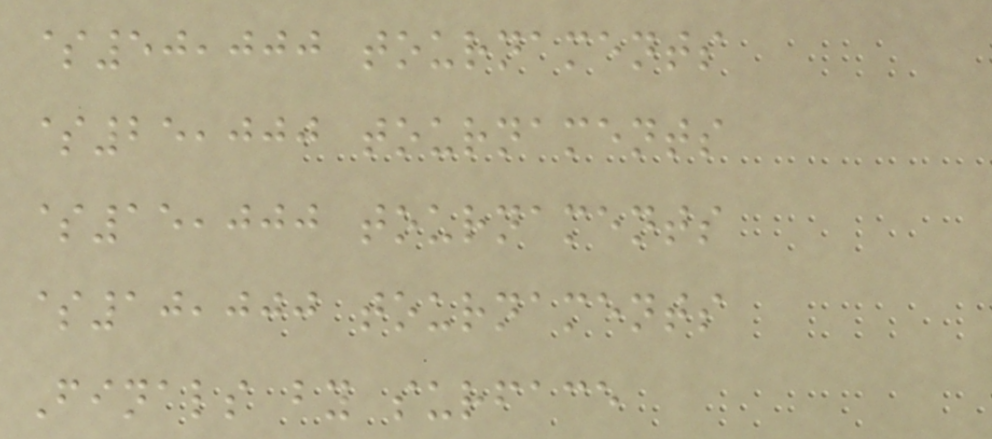$50,000 tournaments
$25,000 tournaments
$15,000 tournaments
$10,000 tournaments
Finals by surface
